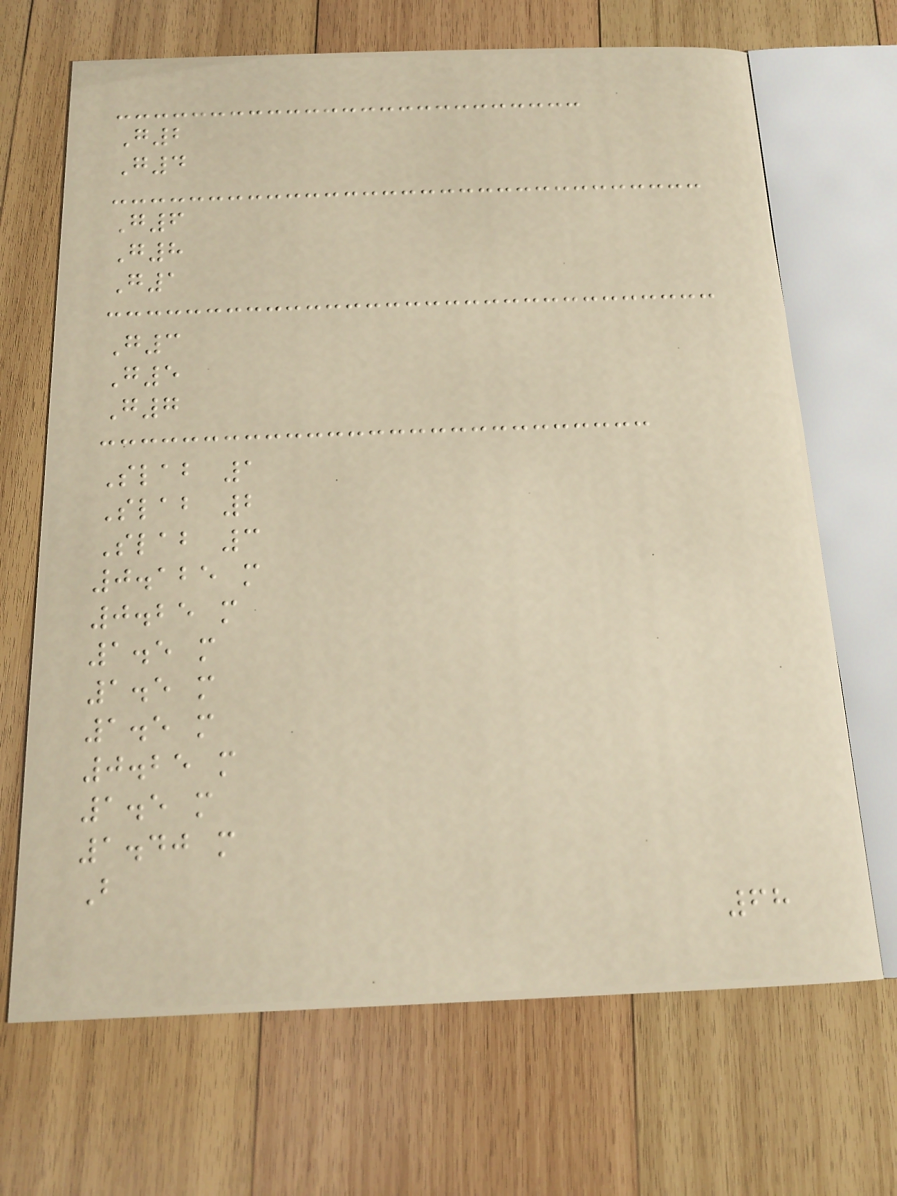G2
G4
G6
G8
G1
G3
G5
G7
Slab 1
Slab 2
Slab 3
0.125 m
0.25 m
1.5 m
1.5 m
1.5 m
0.25 m
1.5 m
1.40 m
B
68
